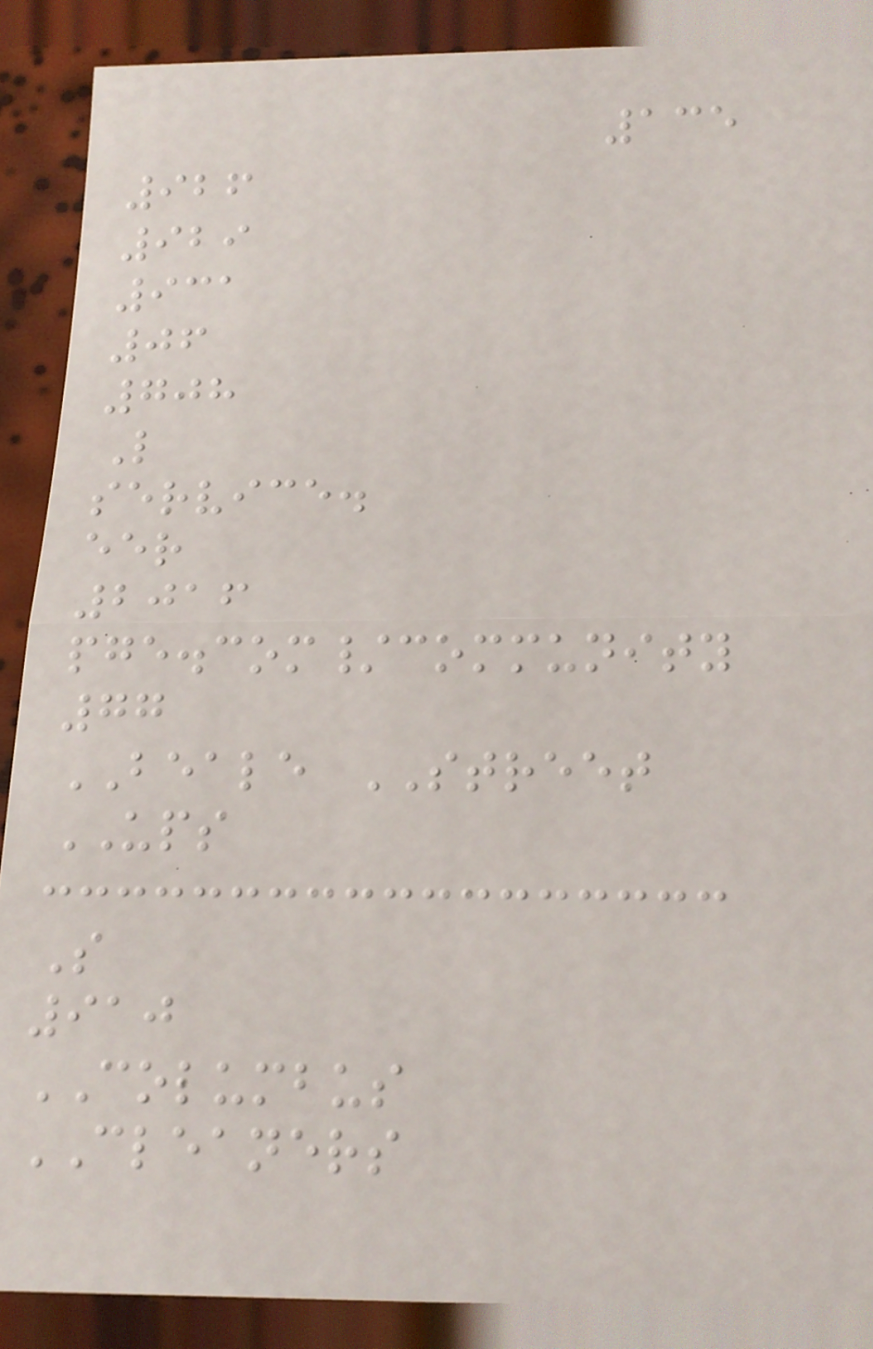135
926
929
931
06
708
L
service.
eer
2016
pge.com/community
77
BEALE STREET
UPS
S
910
COLUMBUS
CLEANERS
